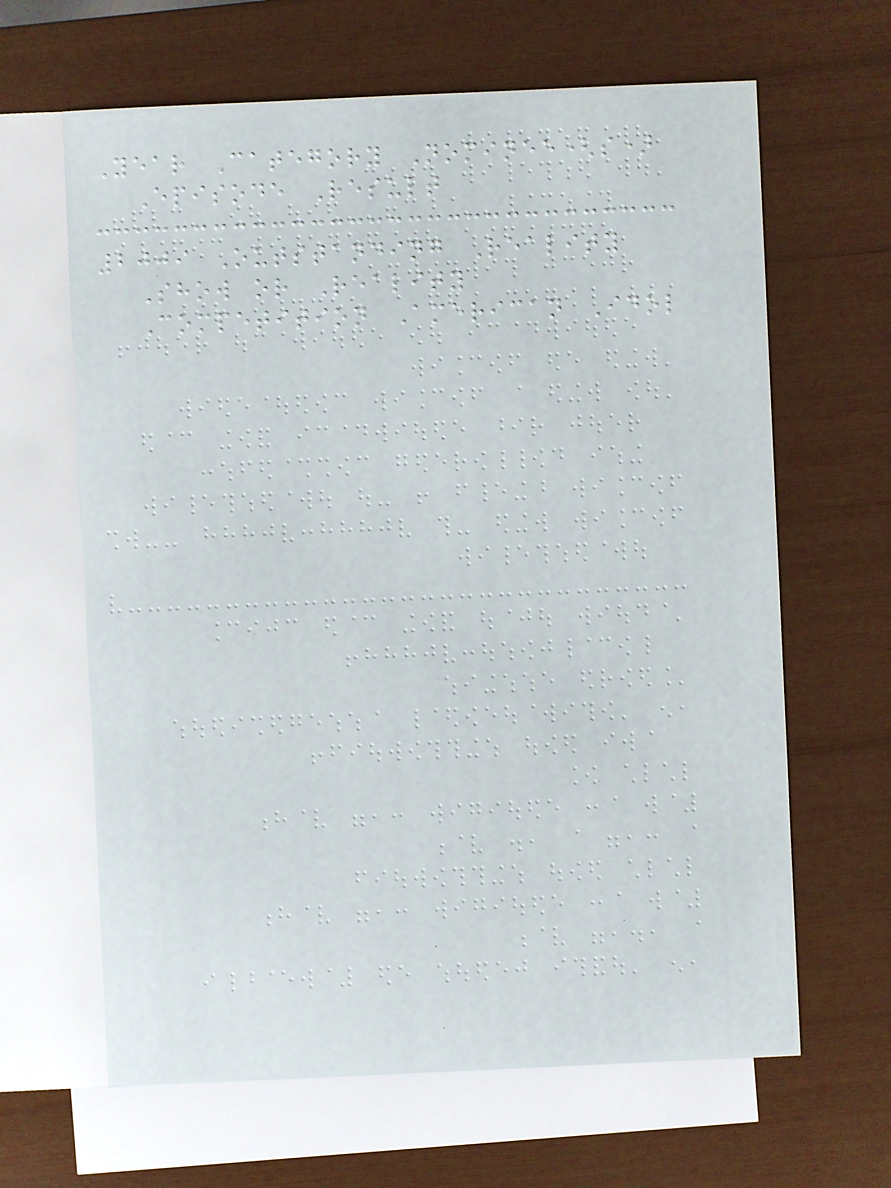Year Category Nominee(s)
Episode Result
2009 Outstanding Reality
Show or Reality
Competition American Idol
